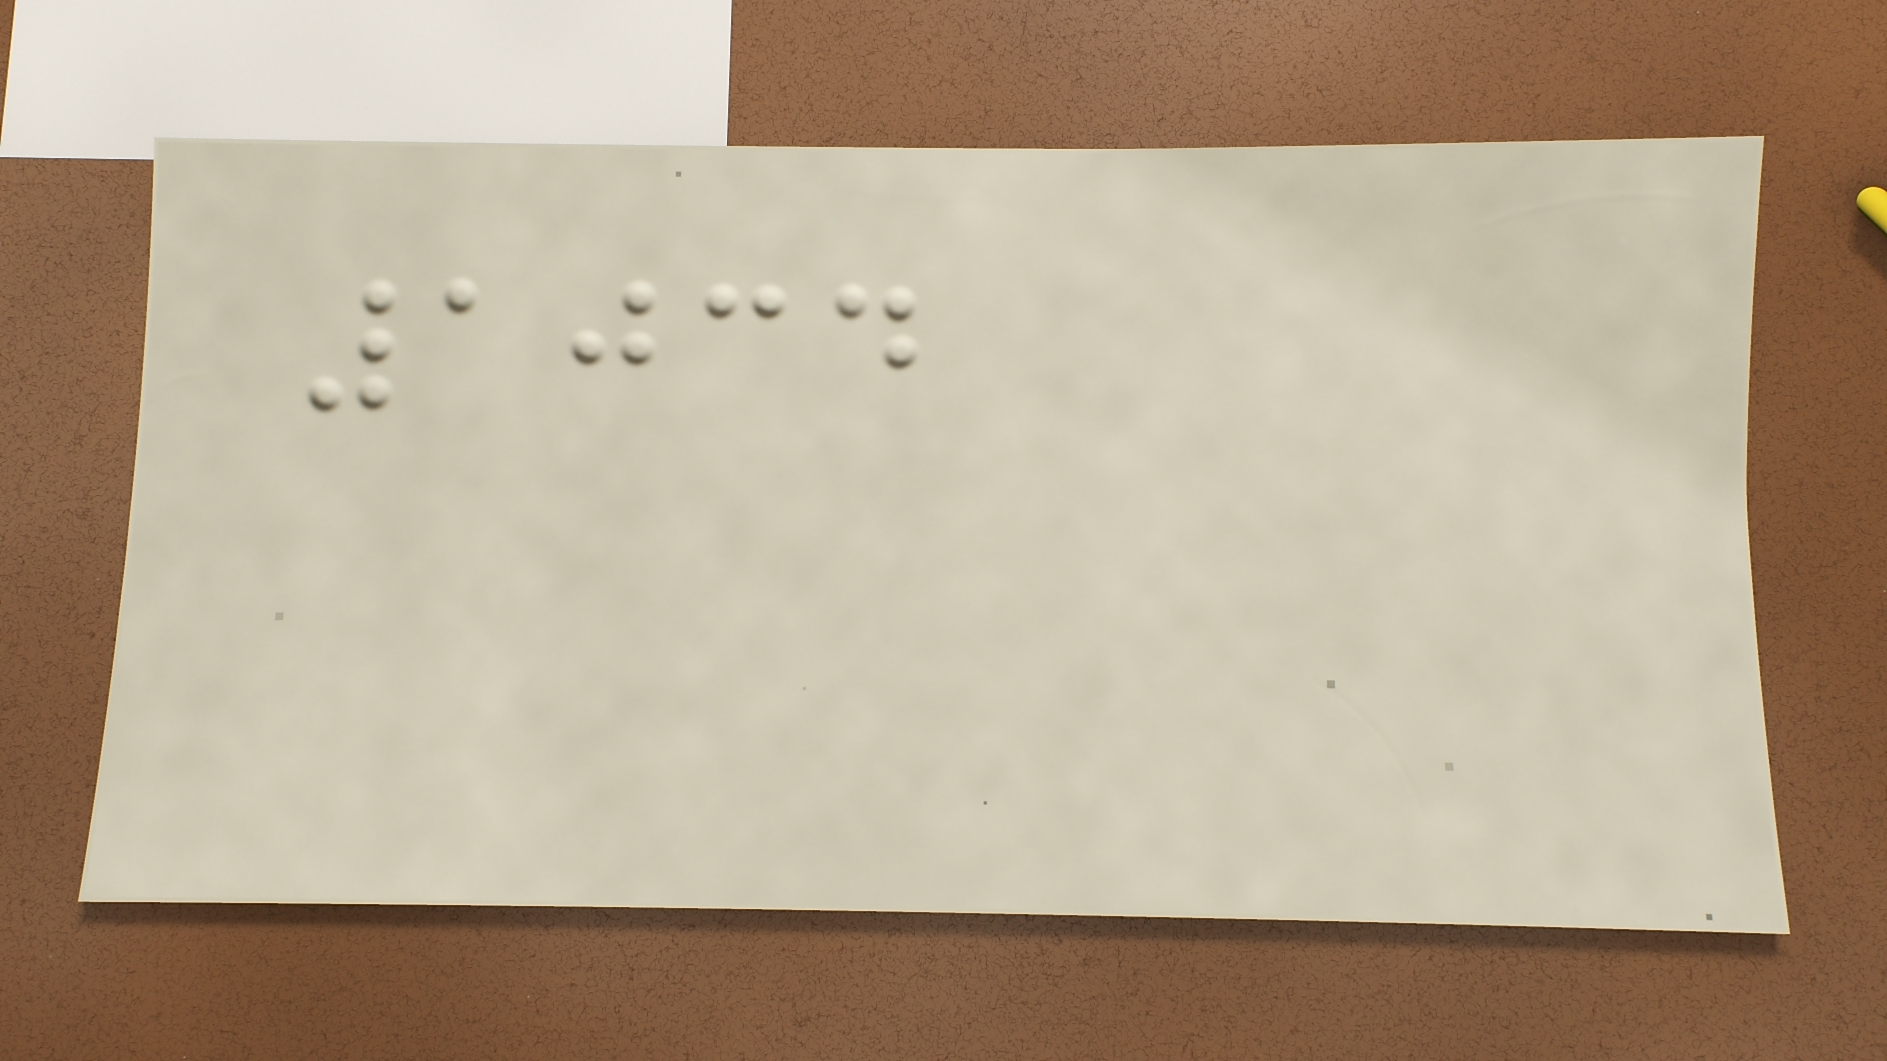1034
